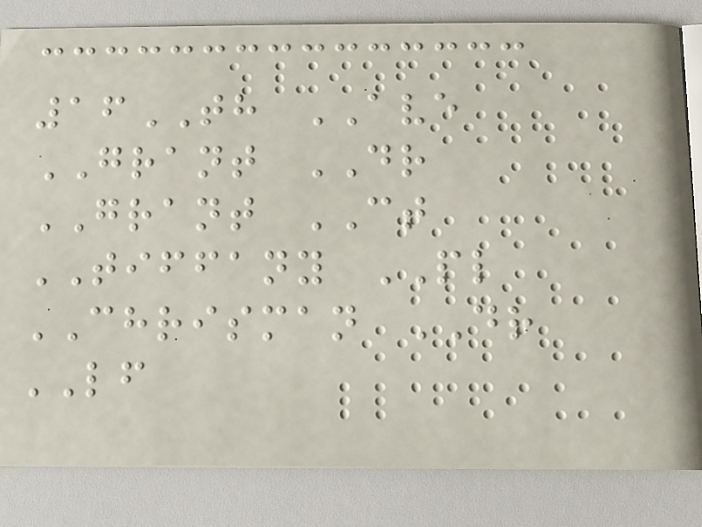16TH AVE
GRANT DR
GRANT CT
TIFFANY PL
CHRISMAN DR
LF
